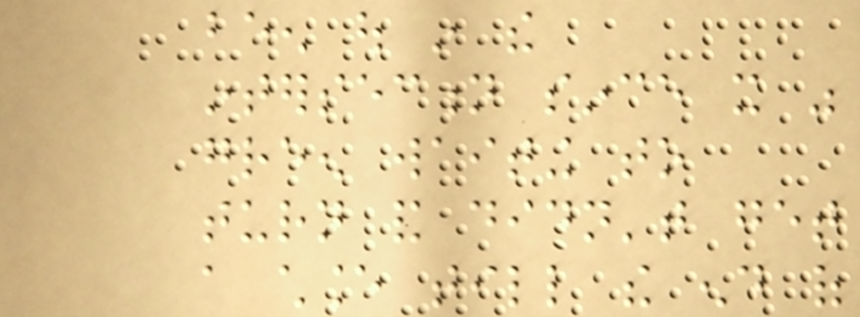been out in the
intersection since it was
green waiting to
turn and didn't get
a chance till the end of
